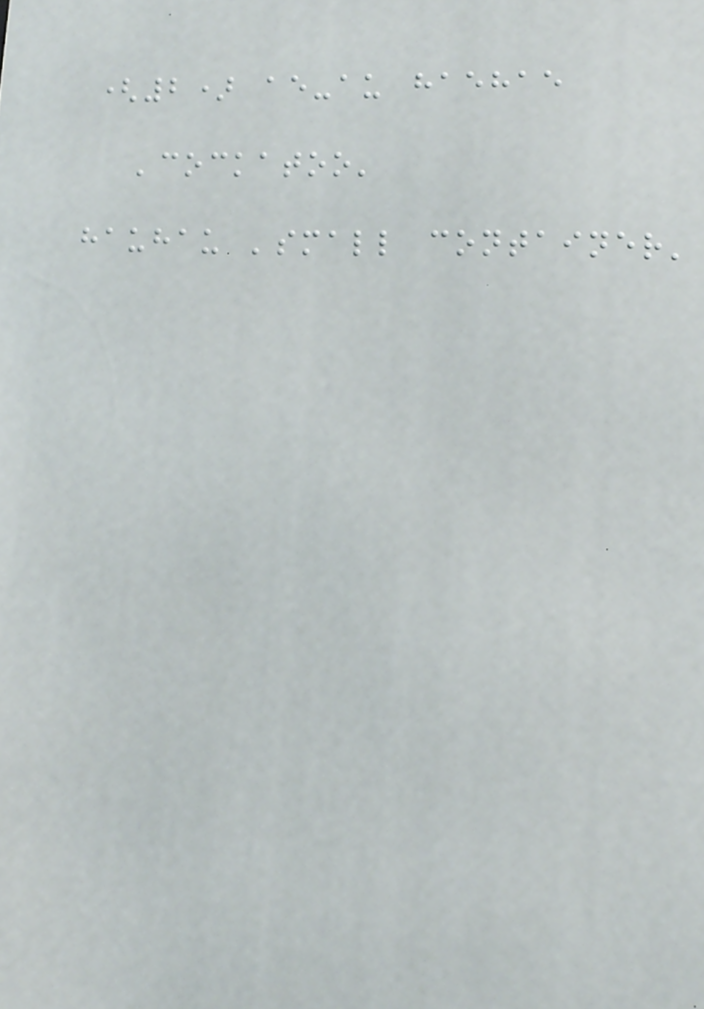(2) ae-au haehae
'cockatoo'
hauhau 'small container'
